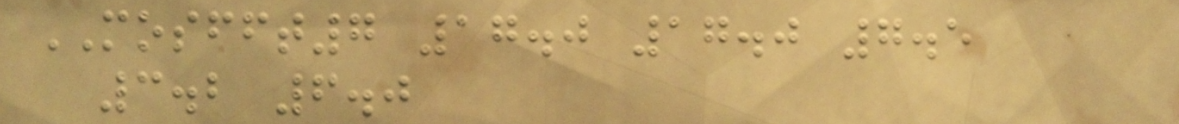MOSFFT7 17.0 17.0 7.5
3.2 6.0
